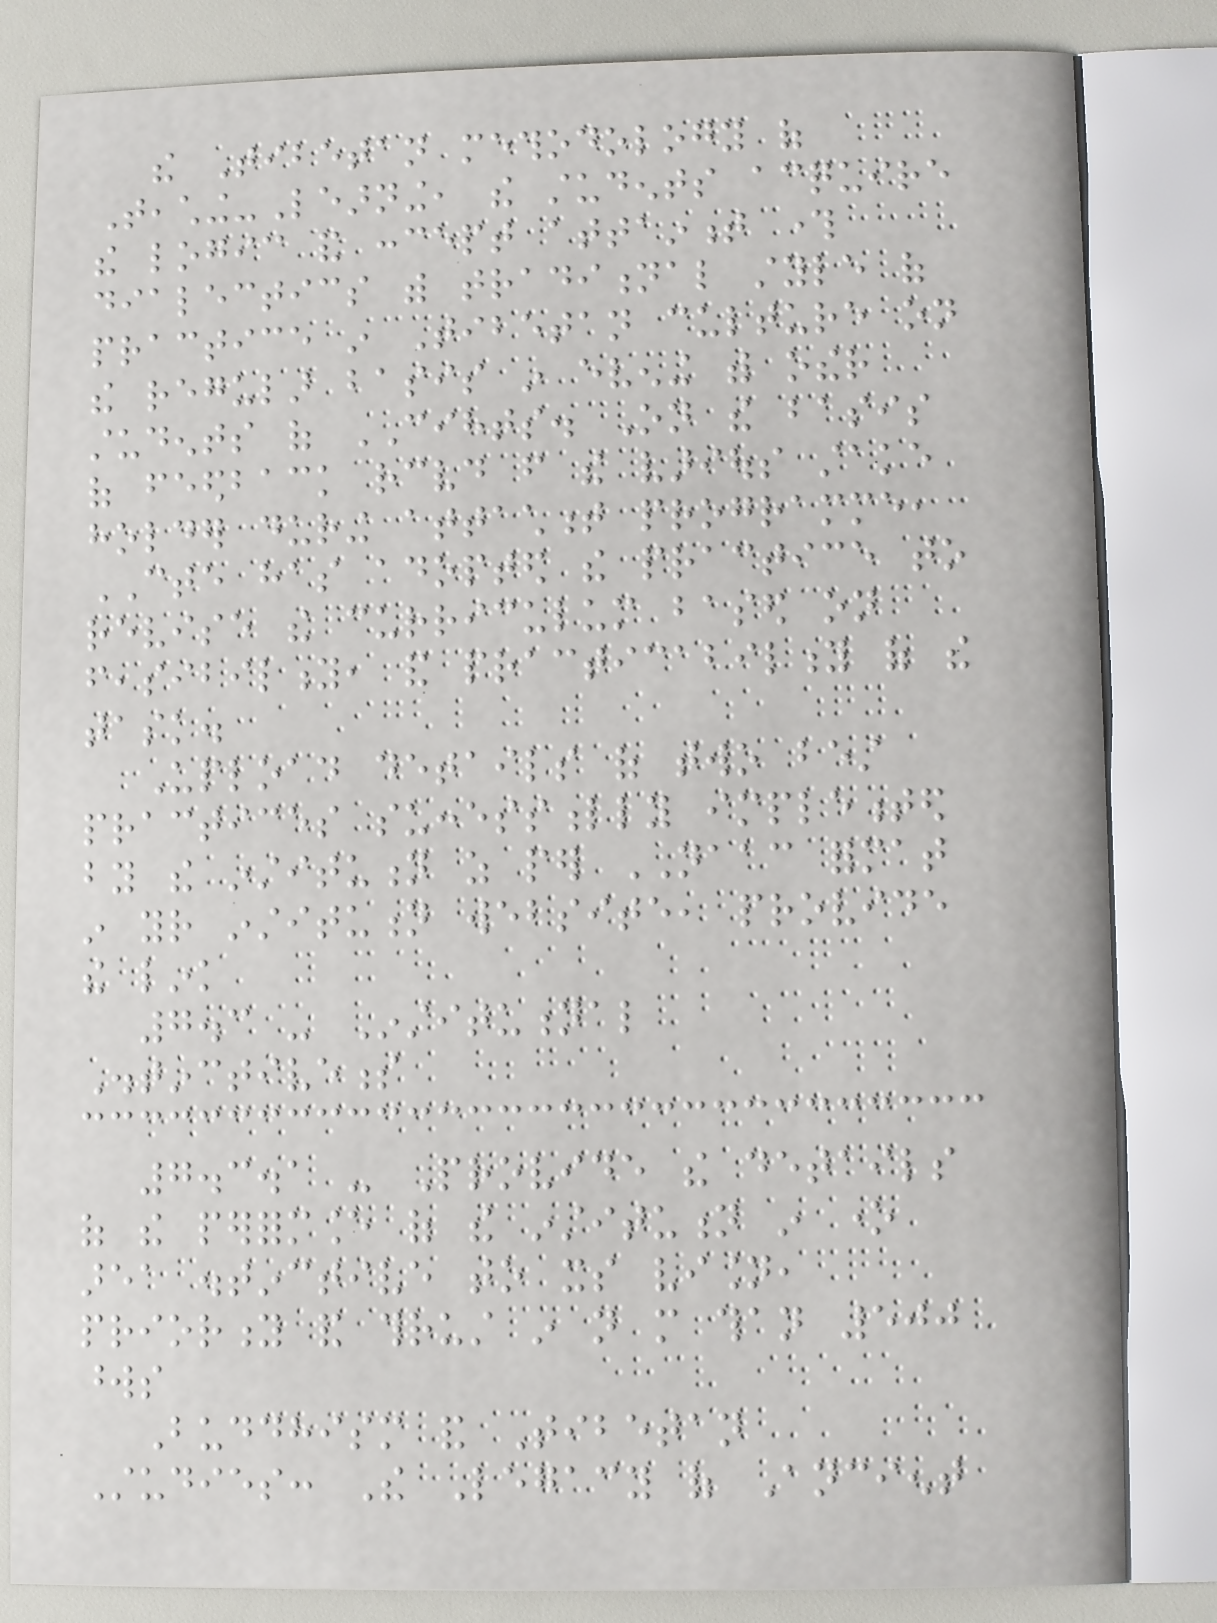the Tibetan methodology of
Teaching-Learning, the students acquire
the logic and concept attainment through
dialectics with traditional style of
practice in Tibetan culture on
the regular basis in evening with other
students of CIHTS. On the basis
of feedback received from the various stake
holder during attachment programme,
CTE has adopted the practice to
revise the curriculum based on
feasibility, and practicability of the
task.
Upload details of two best
practices successfully implemented
by the institution as per NAAC format
in your institution website, provide
the link
7.3 - Institutional
Distinctiveness
7.3.1 - Provide the details
of the performance of the institution in one
area distinctive to its vision,
priority and thrust in not more than 500
words
Buddhism and Tibetan
Studies: The Legacy of Ancient
